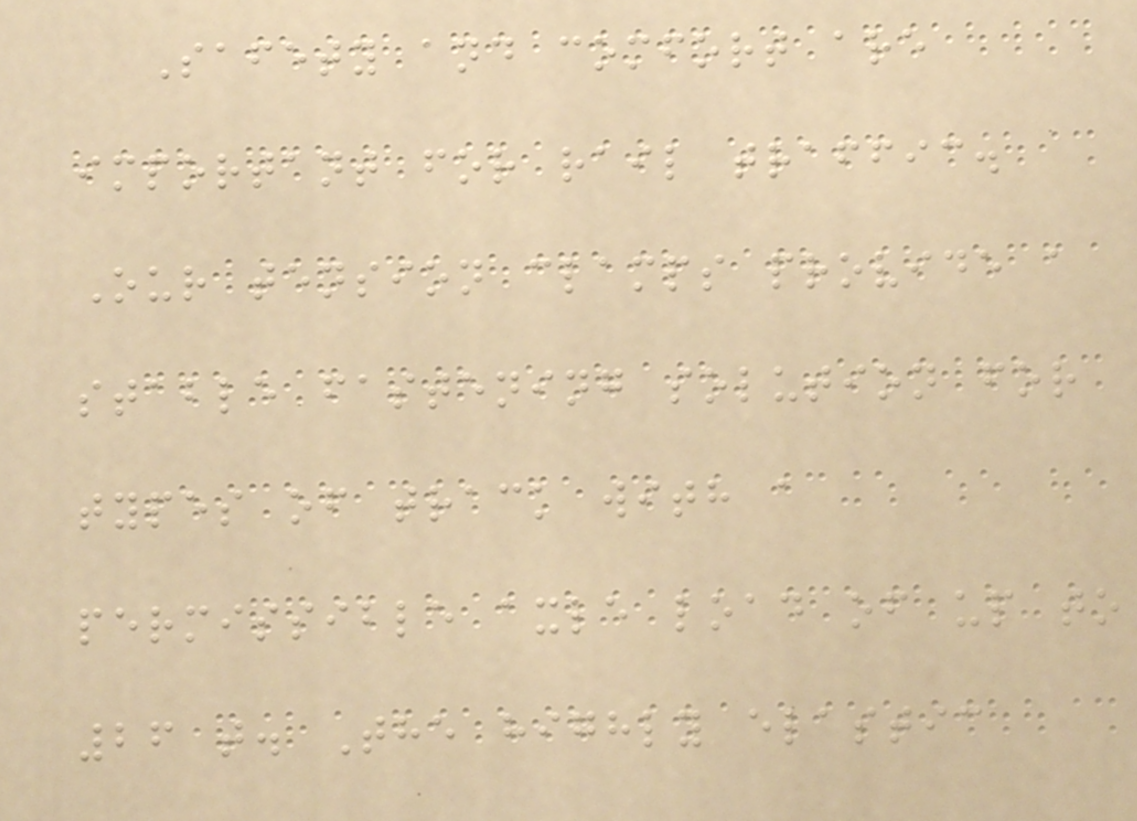Safety and comfort are
important for rail traffic.
Our tension clamps provide a
stable fastening solution for
types of track with a
permissible axle load of up to
26 t. The highly elastic
